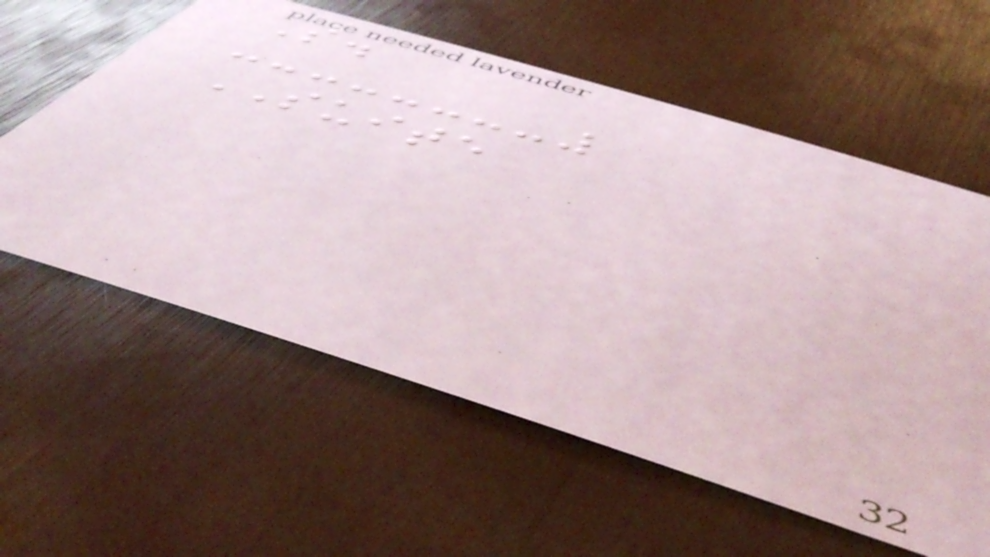S.
SUITE
